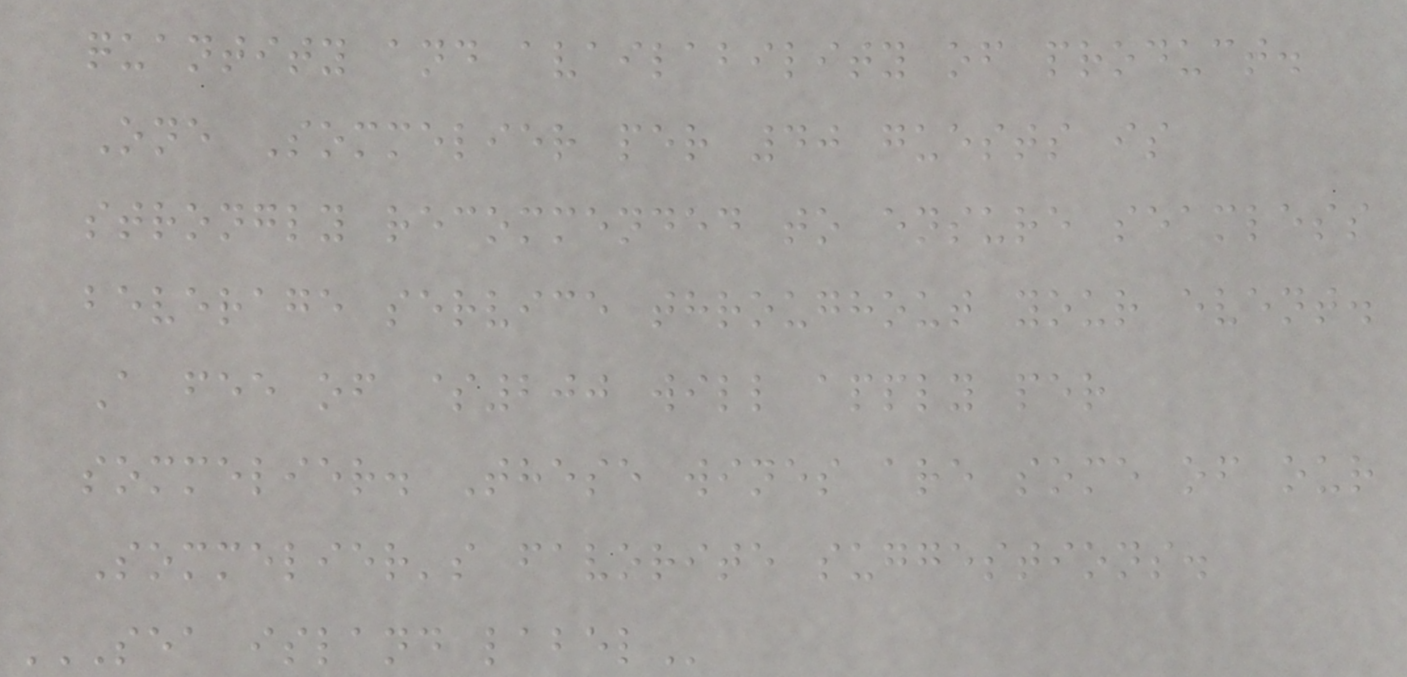quantity and availability of product.
One Sommelier per 40 guests is
strongly recommended to ensure seamless
beverage service throughout your event.
A fee of $200 will apply per
sommelier. These wines are some of our
Sommelier's favorite suggestions.
SEA ISLAND LABEL
